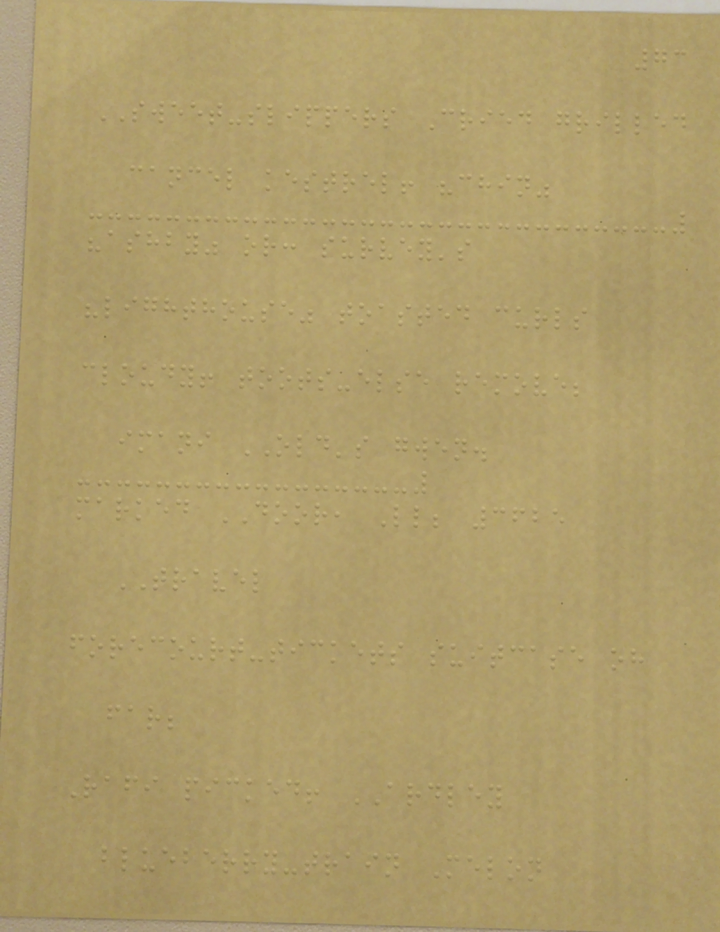73
SWEET-slippers Cried grilled
cancel kestrel! "chin"
"ashby" or: survey's
"lighthouse" toasted curls
cloudy! toots-else remove;
imani OLD's gwen.
marked DOOR, Ll; 3625
TRAVEL
forecourt-tickets suitcase oh
far;
Rafi picked! ARDLEY
blueberry-train Melon
